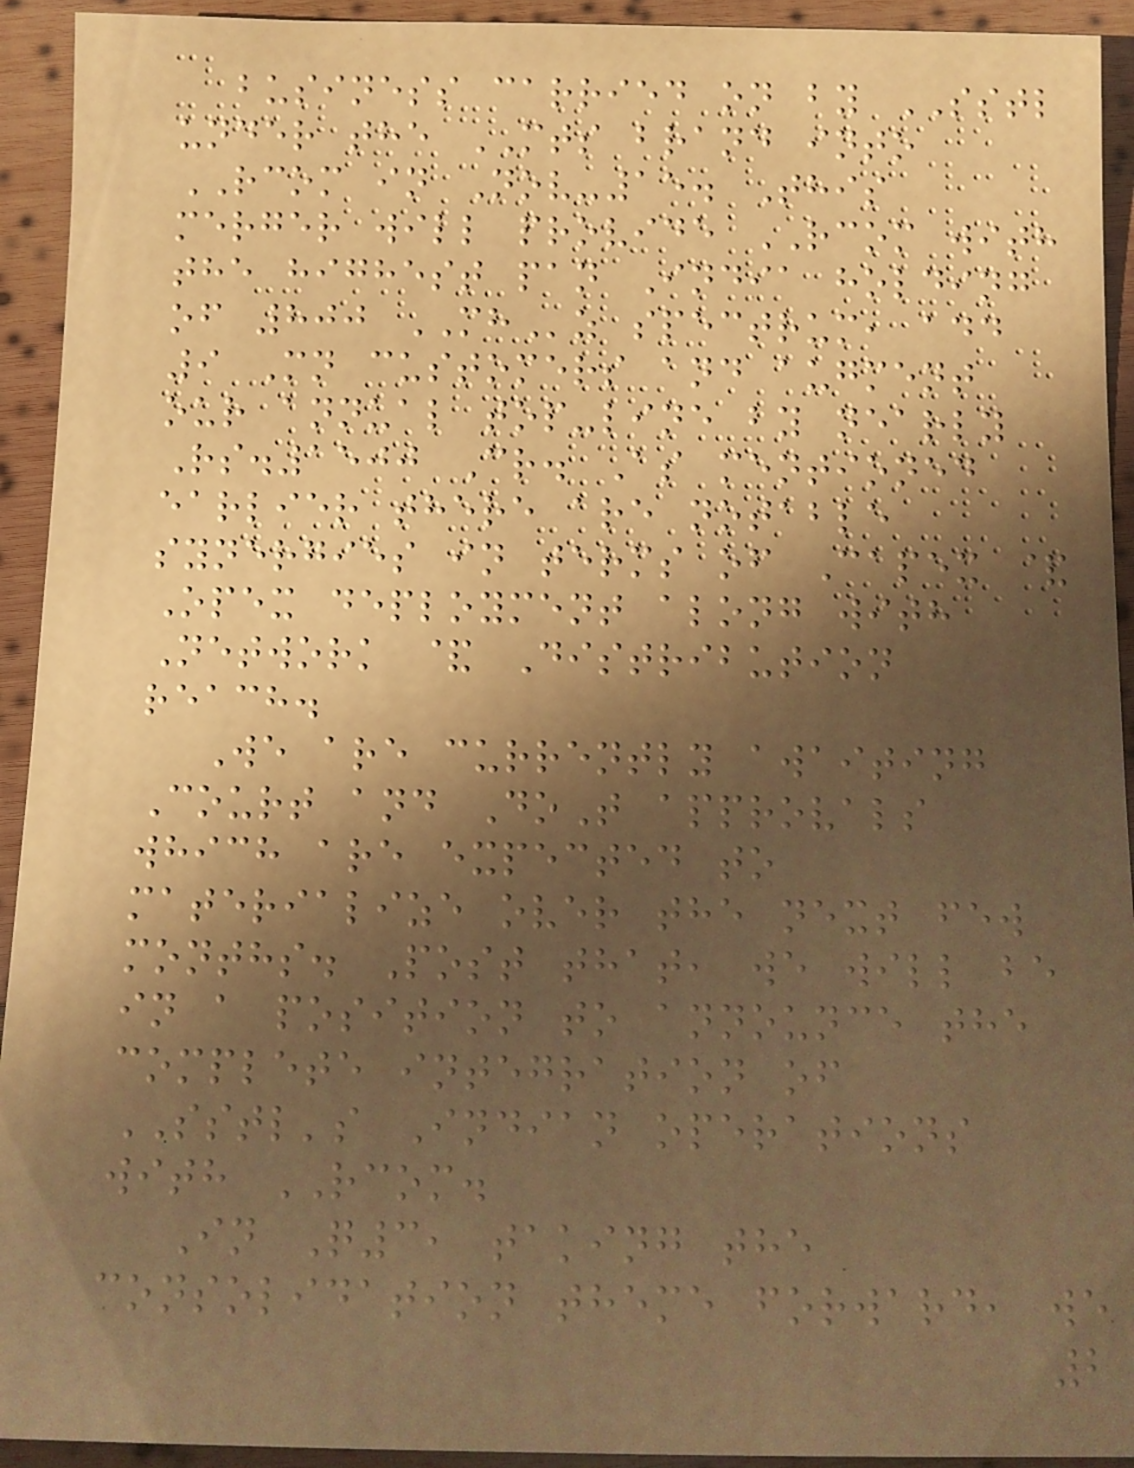business carried on by SSTL
under the MTS brand into
RCOM in Nov-15. This
merger will provide RCOM with
the highest pan India holding
of 800 MHz spectrum, add
9 Mn customers and augment
our annual top-line by nearly
Rs.1500 Cr. As mentioned
earlier there are notable
synergies in terms of Capex &
Opex deployment along with
Network & Distribution
reach.
We are currently awaiting
Court and DoT approvals
which are expected to
materialize over the next few
months. Post that, we will be
in a position to announce the
complete integration of
SSTL's Indian operations
with RCOM.
In Q3, taking the
consolidation theme forward, we
2
